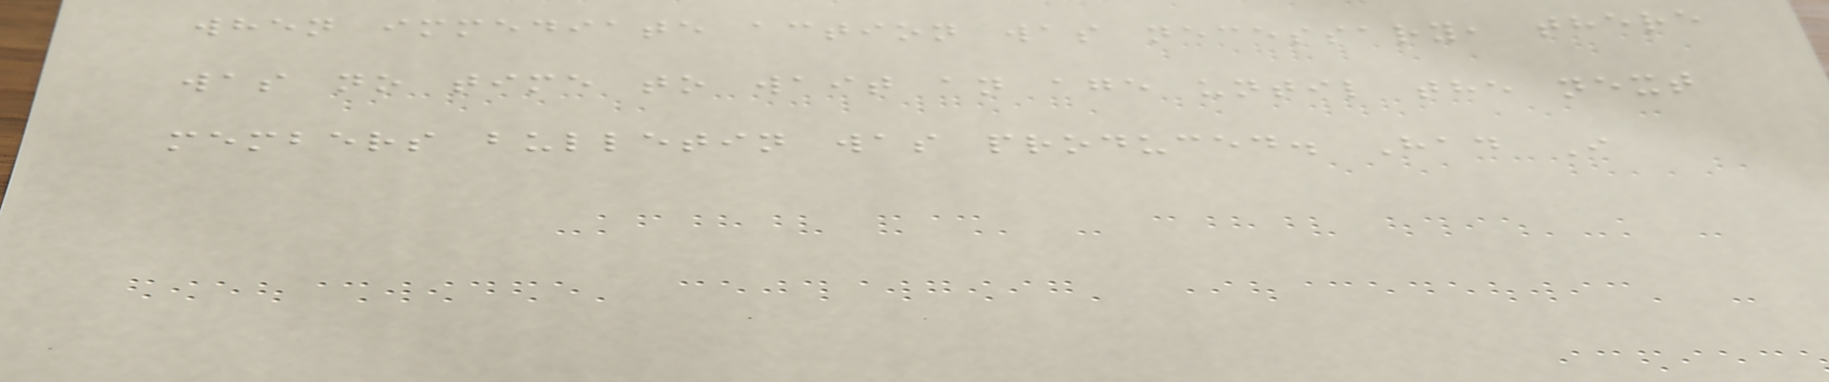when immediate action was necessary, there
was no time to wait an age until the next
members bulletin was produced. Had I
